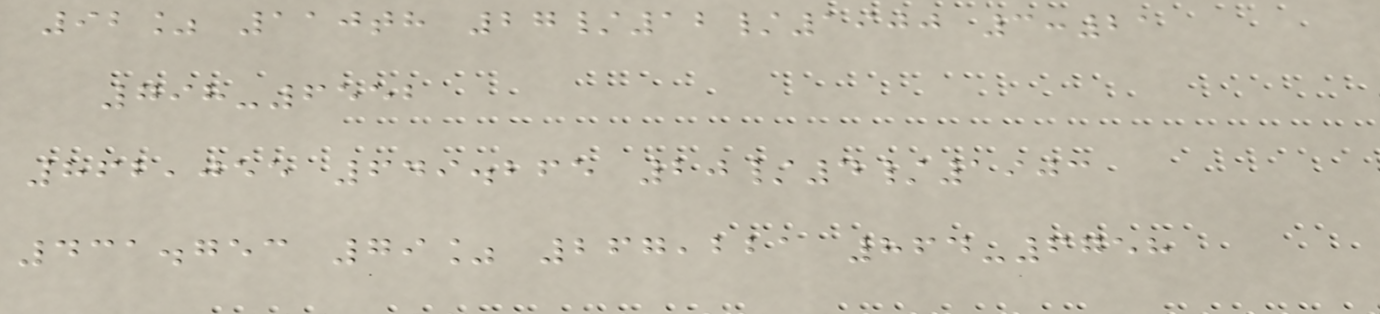92% 110th 27/12/1900 3:21
798-6552
862,055 649.265 20/4/1903
431.753 79% 267,221 864-6758
